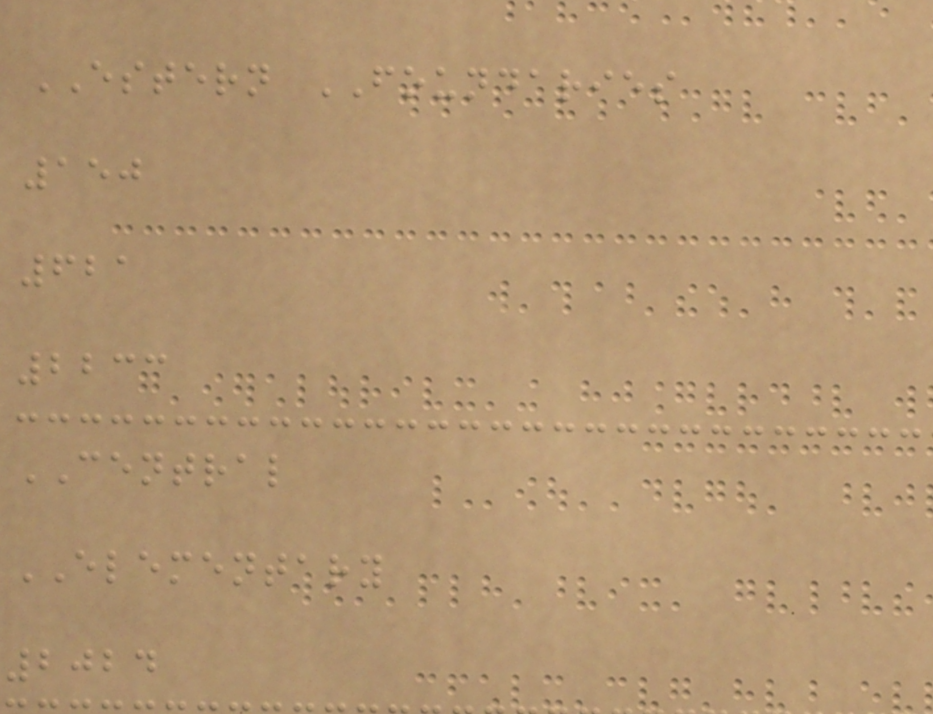ESTERN FOUNDARIES
150
621
2233
CENTRAL
ELEMENTARY
2024
